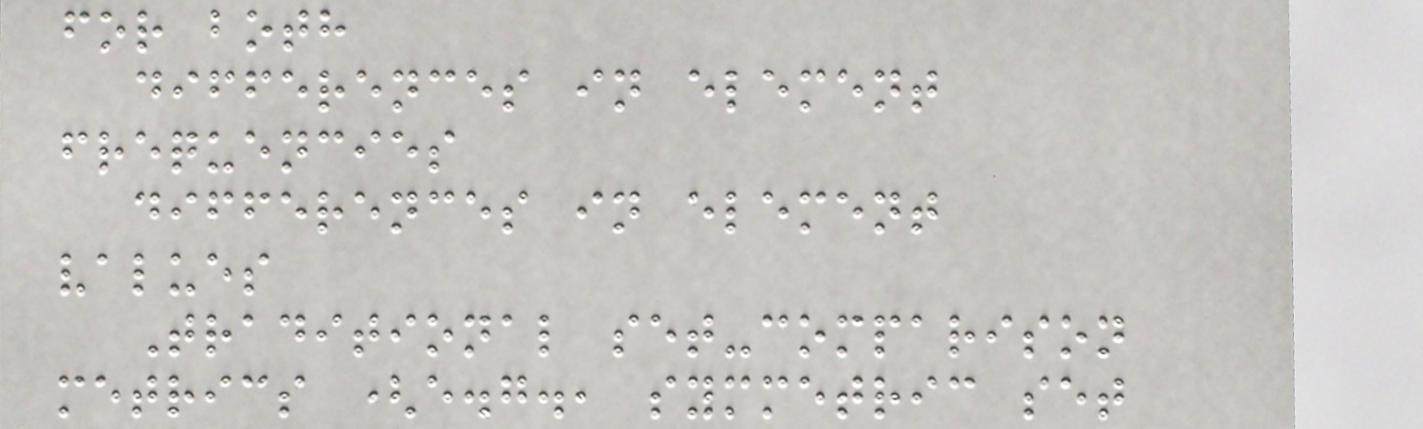for both
differences in element
frequencies
differences in element
values
Traditional set-comparison
metrics (e.g., symmetric set
